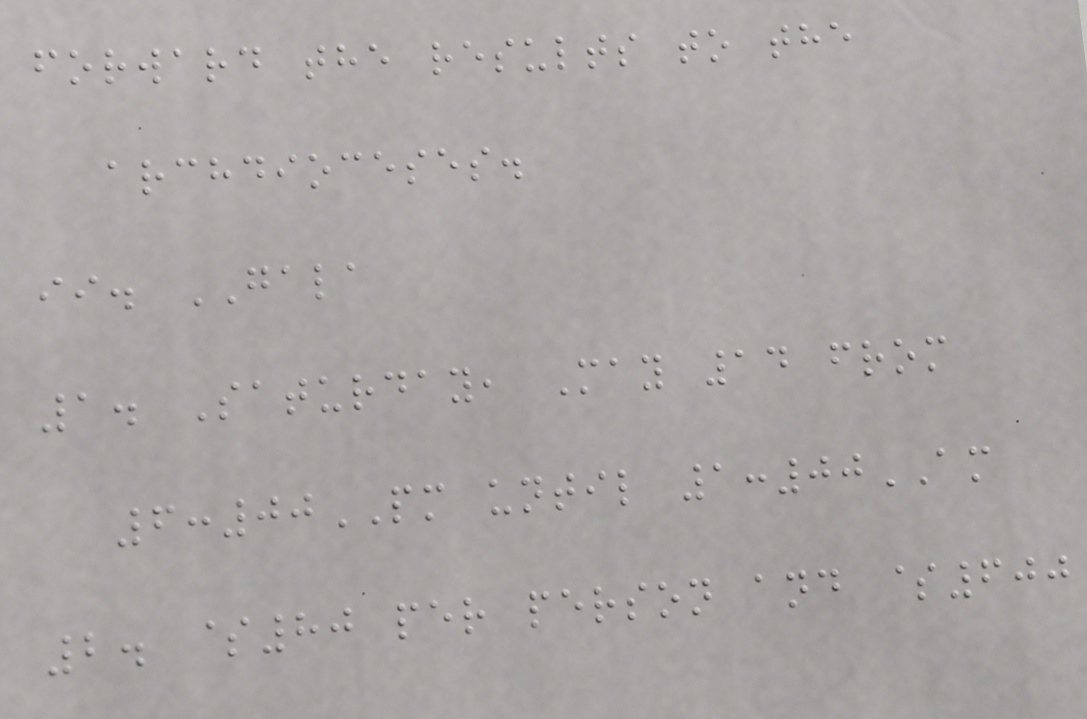forward the results to the
archdioceses.
ii. GALA
1. Saturday, May 14 from
6:00PM until 1:00AM
2. $80 per person and $600
